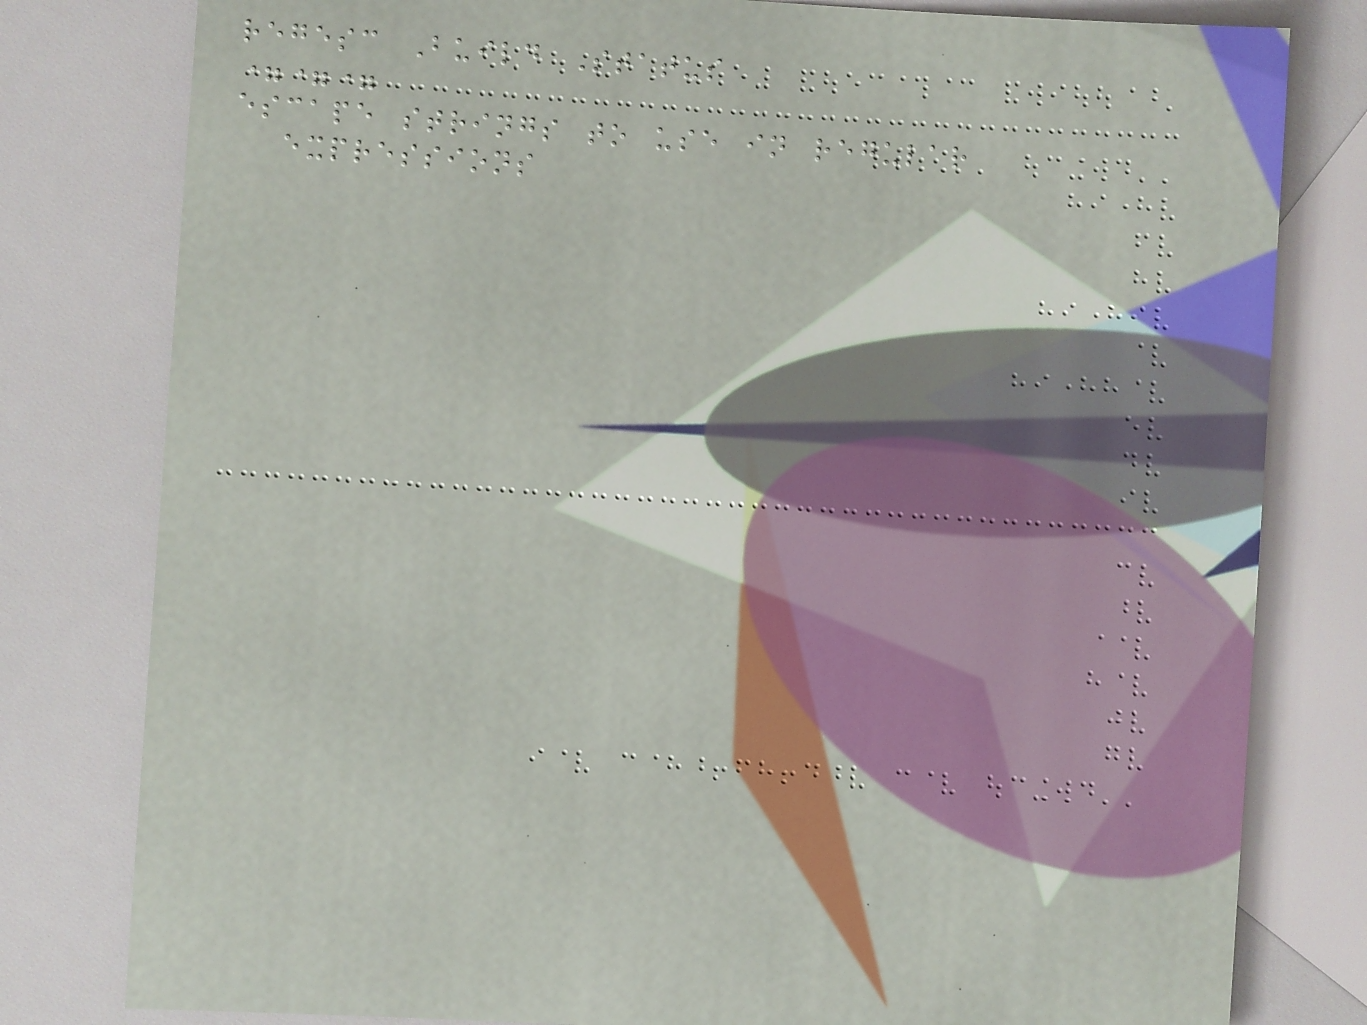regesc Build Status
===
escape strings to use in regular
expressions
